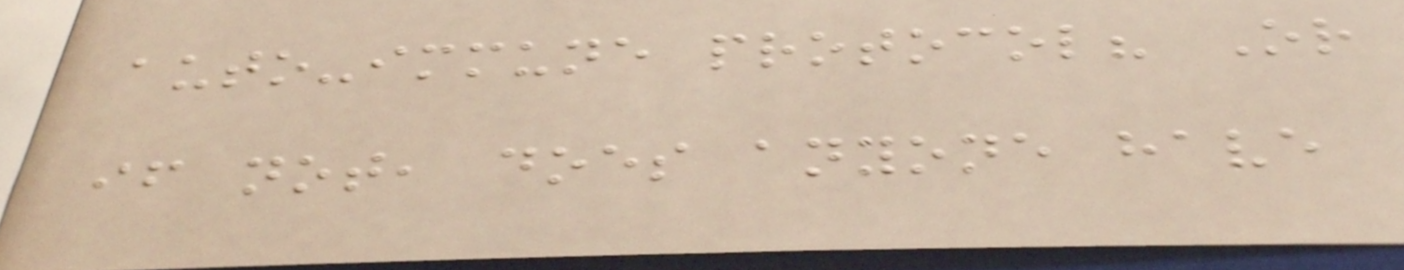auto-immune protocol? Or
if not, does anyone have
